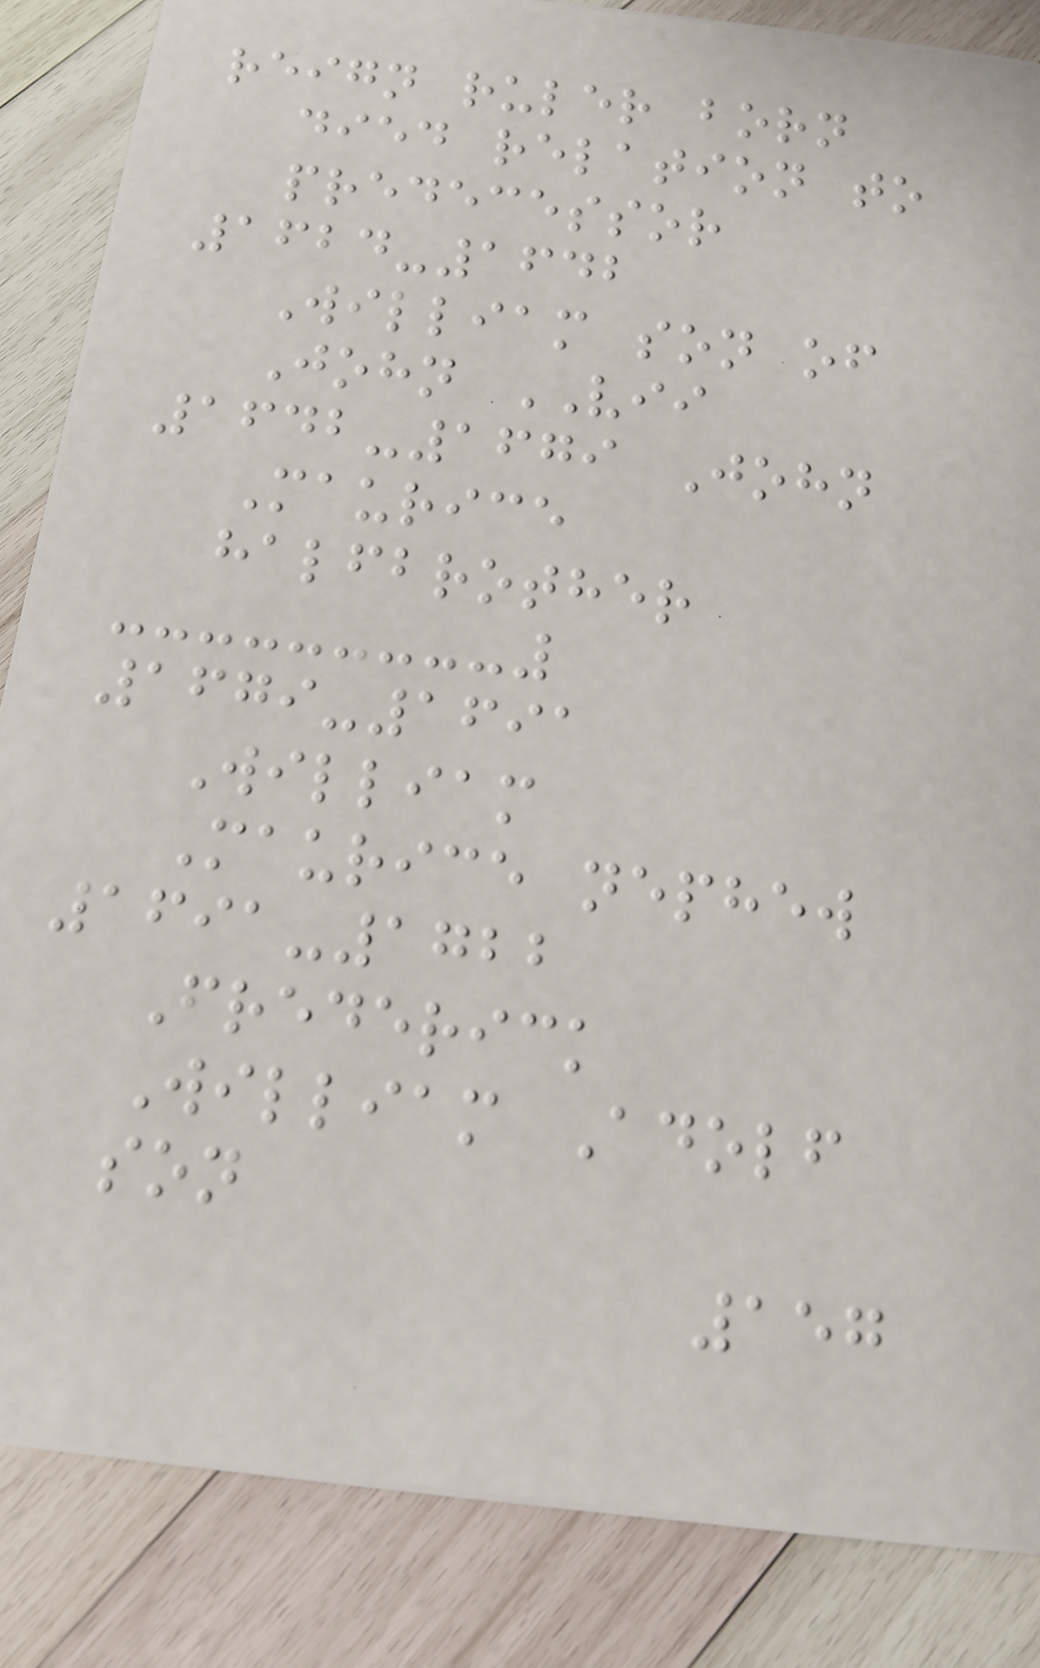reign ruler born
died relation to
predecessor
1624-1642
William son of
John VII
1642-1679 John
Maurice
halfbrother
1679-1691
William
Maurice nephew
1691-1722
Frederick
William Adolf
son
157
